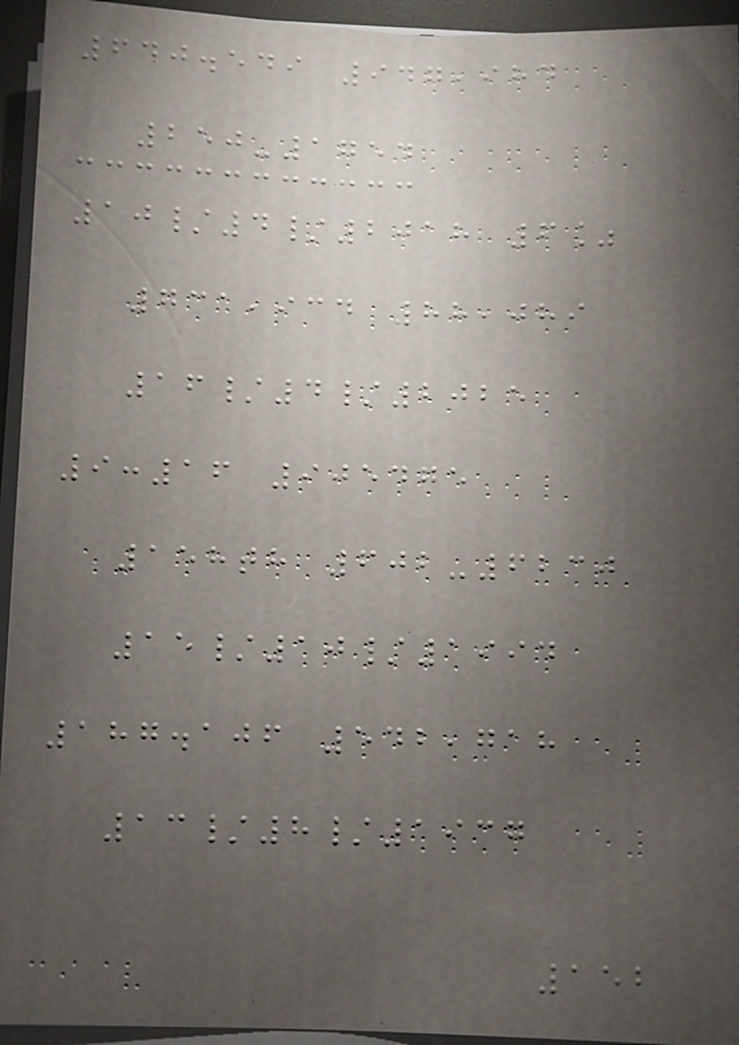640.549 947,984
250-1754
10/4/2018 6%
731,934 88,089
16/4/2025
9:16 905475
158th 602-6230
15/10/1994
187.106 542,718
13/8/1937
152
